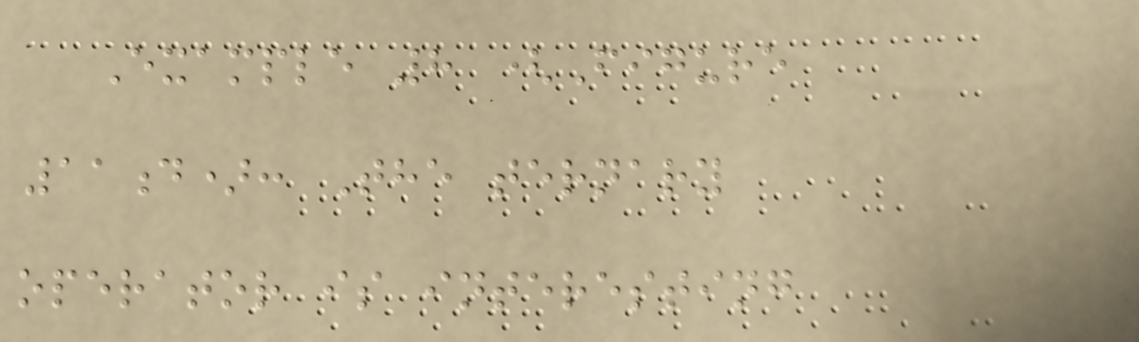Example 8 (Figure
11d): The ternary
operator is interesting
